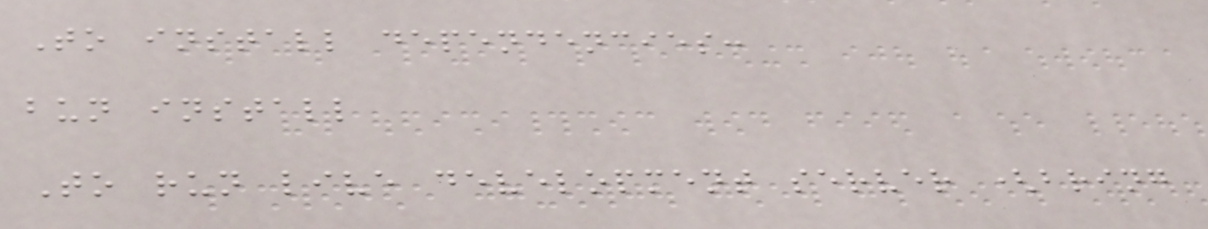To install dependencies:
bun install
To run live development server (bring
